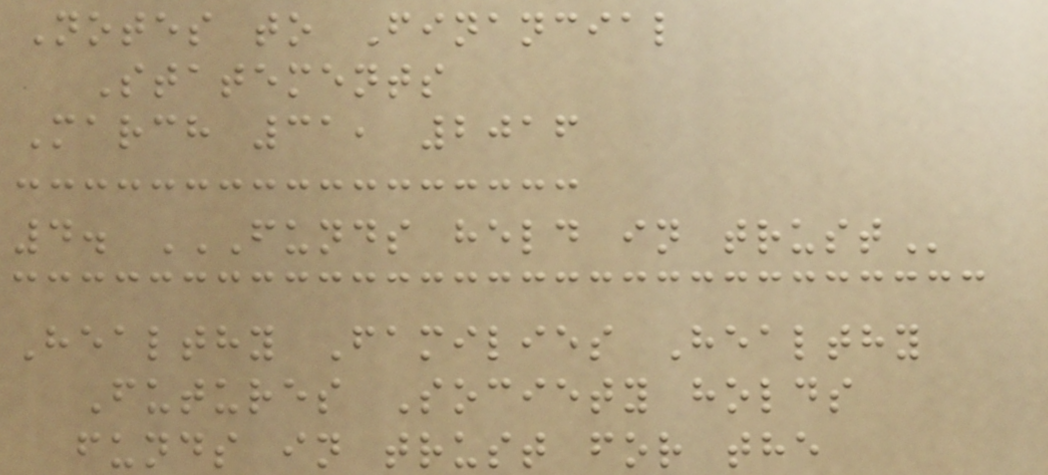Notes to Financial
Statements
March 31, 2016
4. FUNDS HELD IN TRUST
Healthy Families Healthy
Futures Society holds
funds in trust for the
